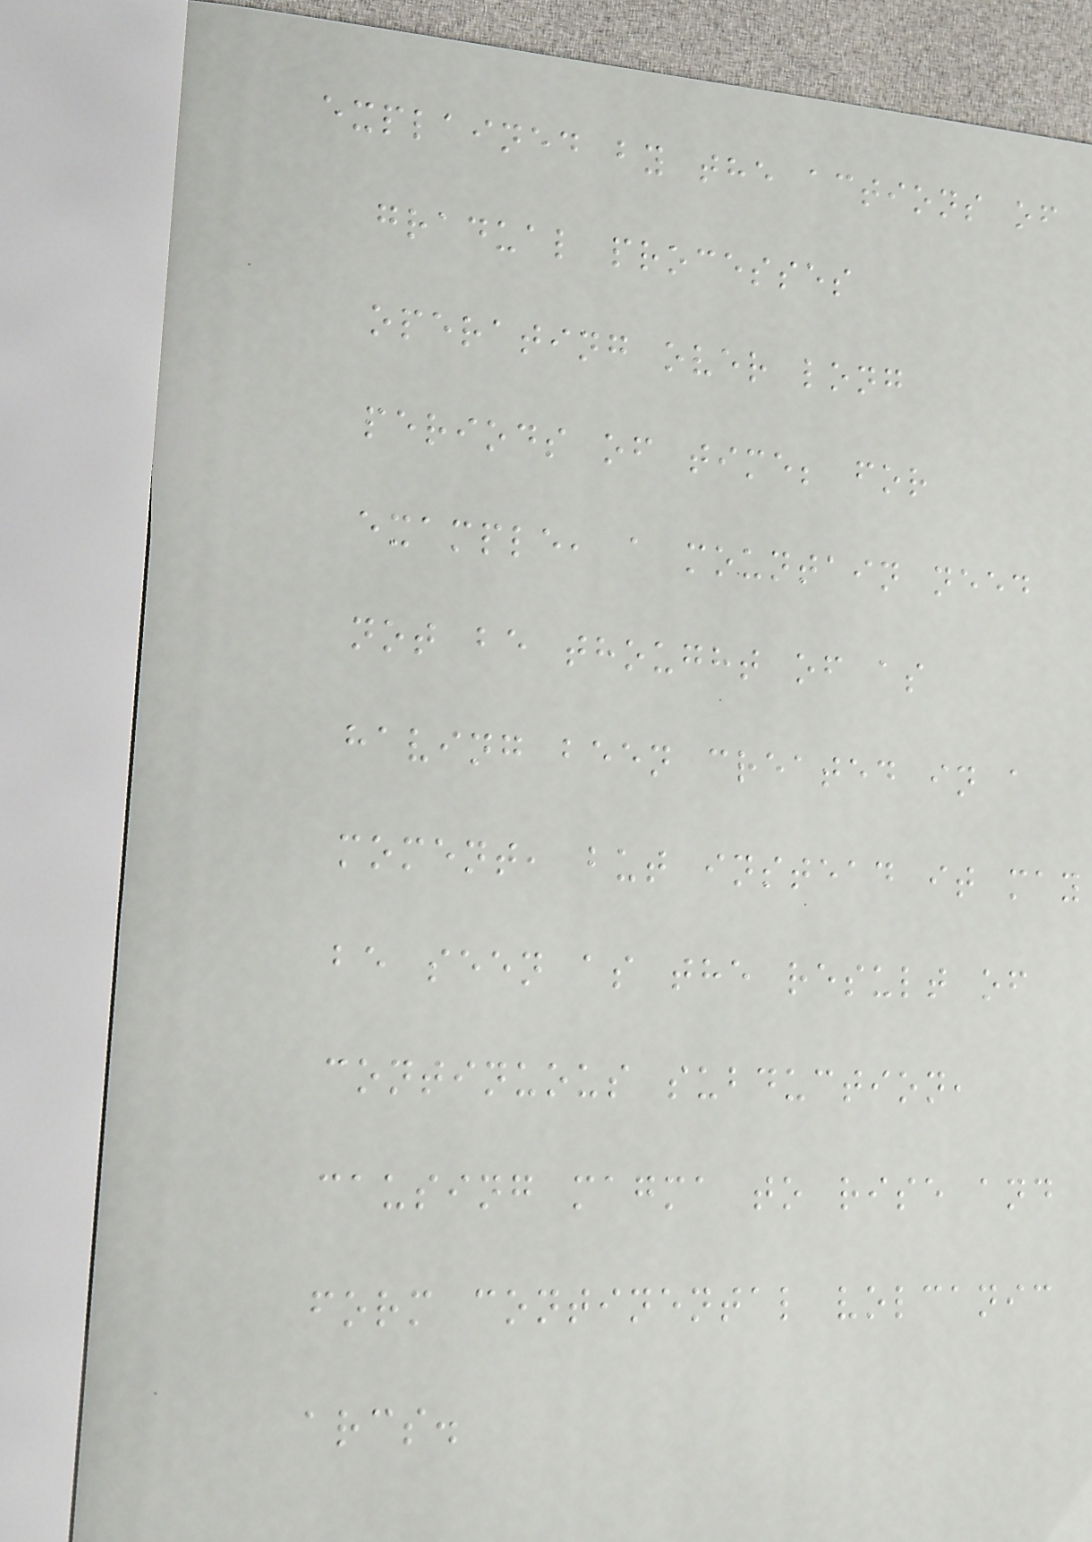explained by the actions of
gradual processes
operating over long
periods of time; for
example, a mountain need
not be thought of as
having been created in a
moment, but instead it may
be seen as the result of
continuous subduction,
causing magma to rise and
form continental volcanic
arcs.
